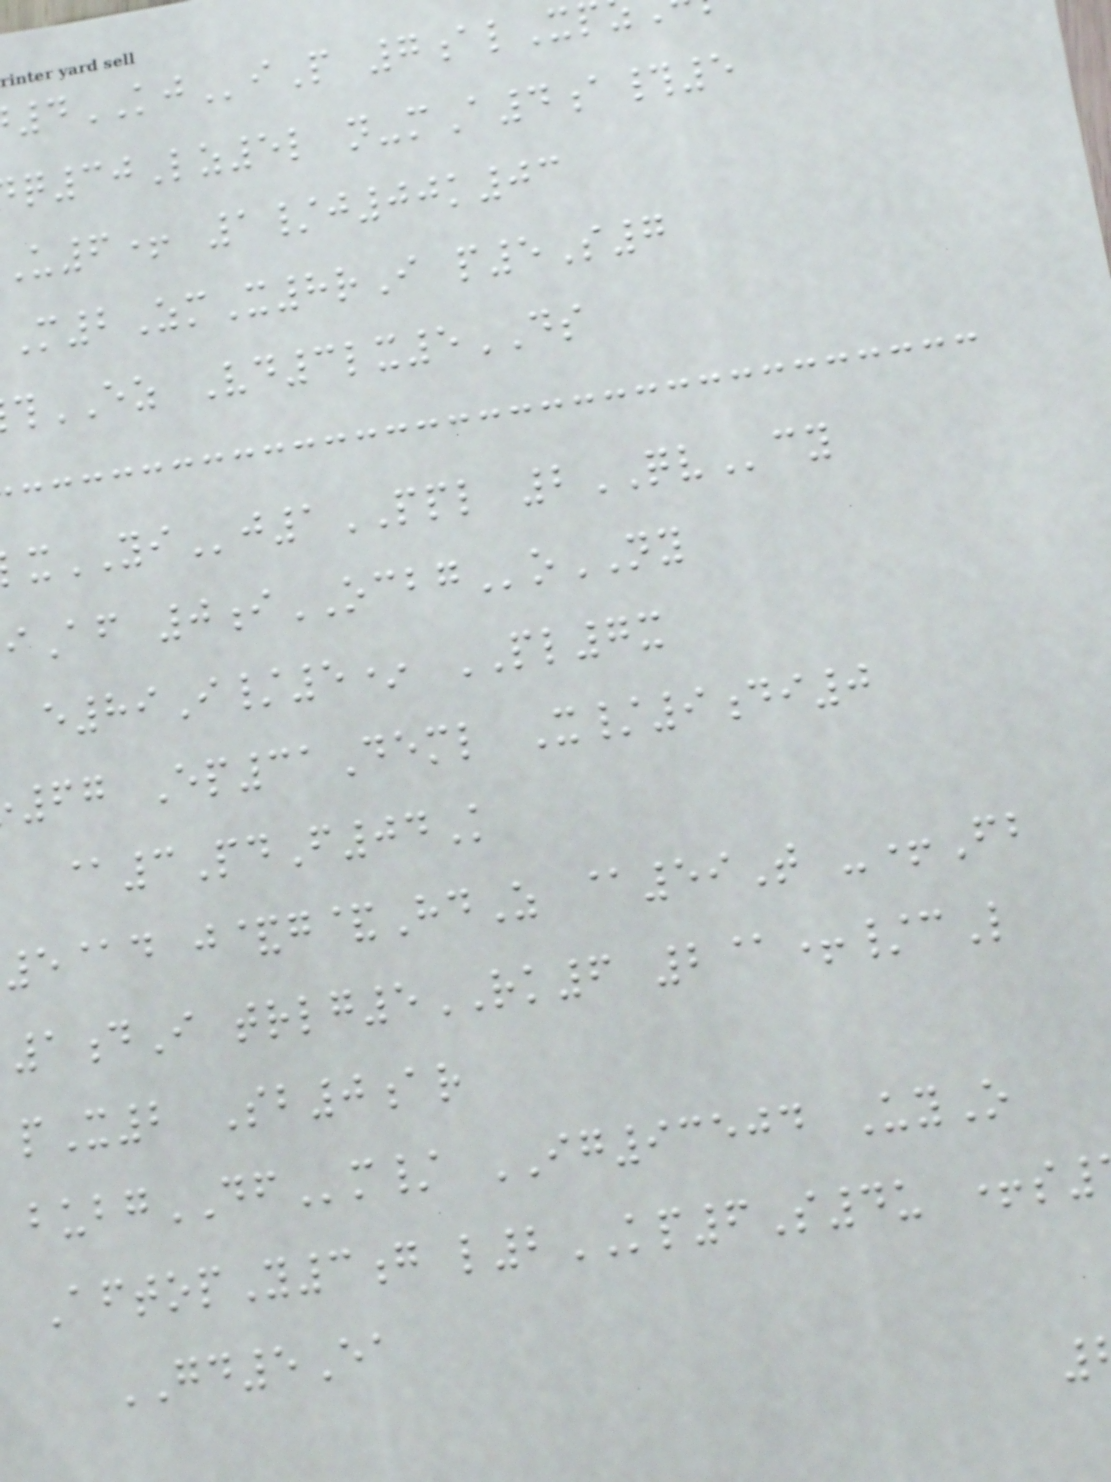4KJiP 7alX
q30Lz5l n-mA4a#5
u6+ 1/j00k03
M2ZmX8rI p5S7
EZ Vd3lx5DS
xYIj1PPL 2QVcy
Af 0iOCBGoNY
e89I/5* PL7x
67 Ep31Deml X/9di0
@3PdF04K
5@d j&g&HdZ @59T -+Fb
1dI trlg5RK6 2@+/cL
pX2 Sb0ar
bubgDFm/ IG93504 UyO
AftopY3g l2KP6S4u +s
GD5Ea
